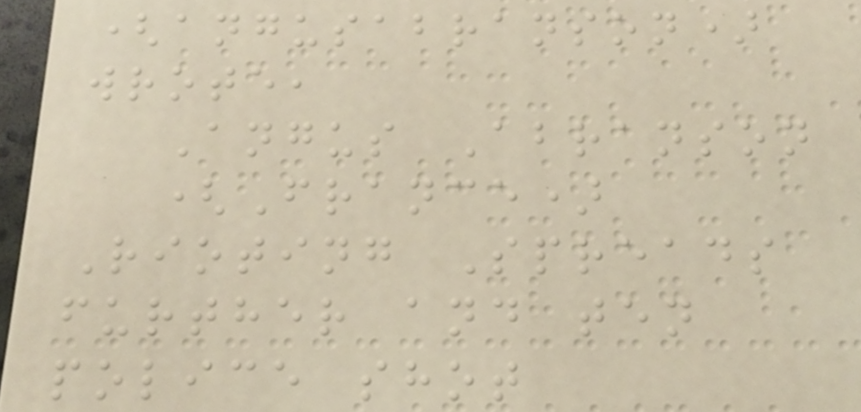(angusabranson)
wrote,
Angus Abranson
(France)
Rioting Spreads
further and ten
police shot
